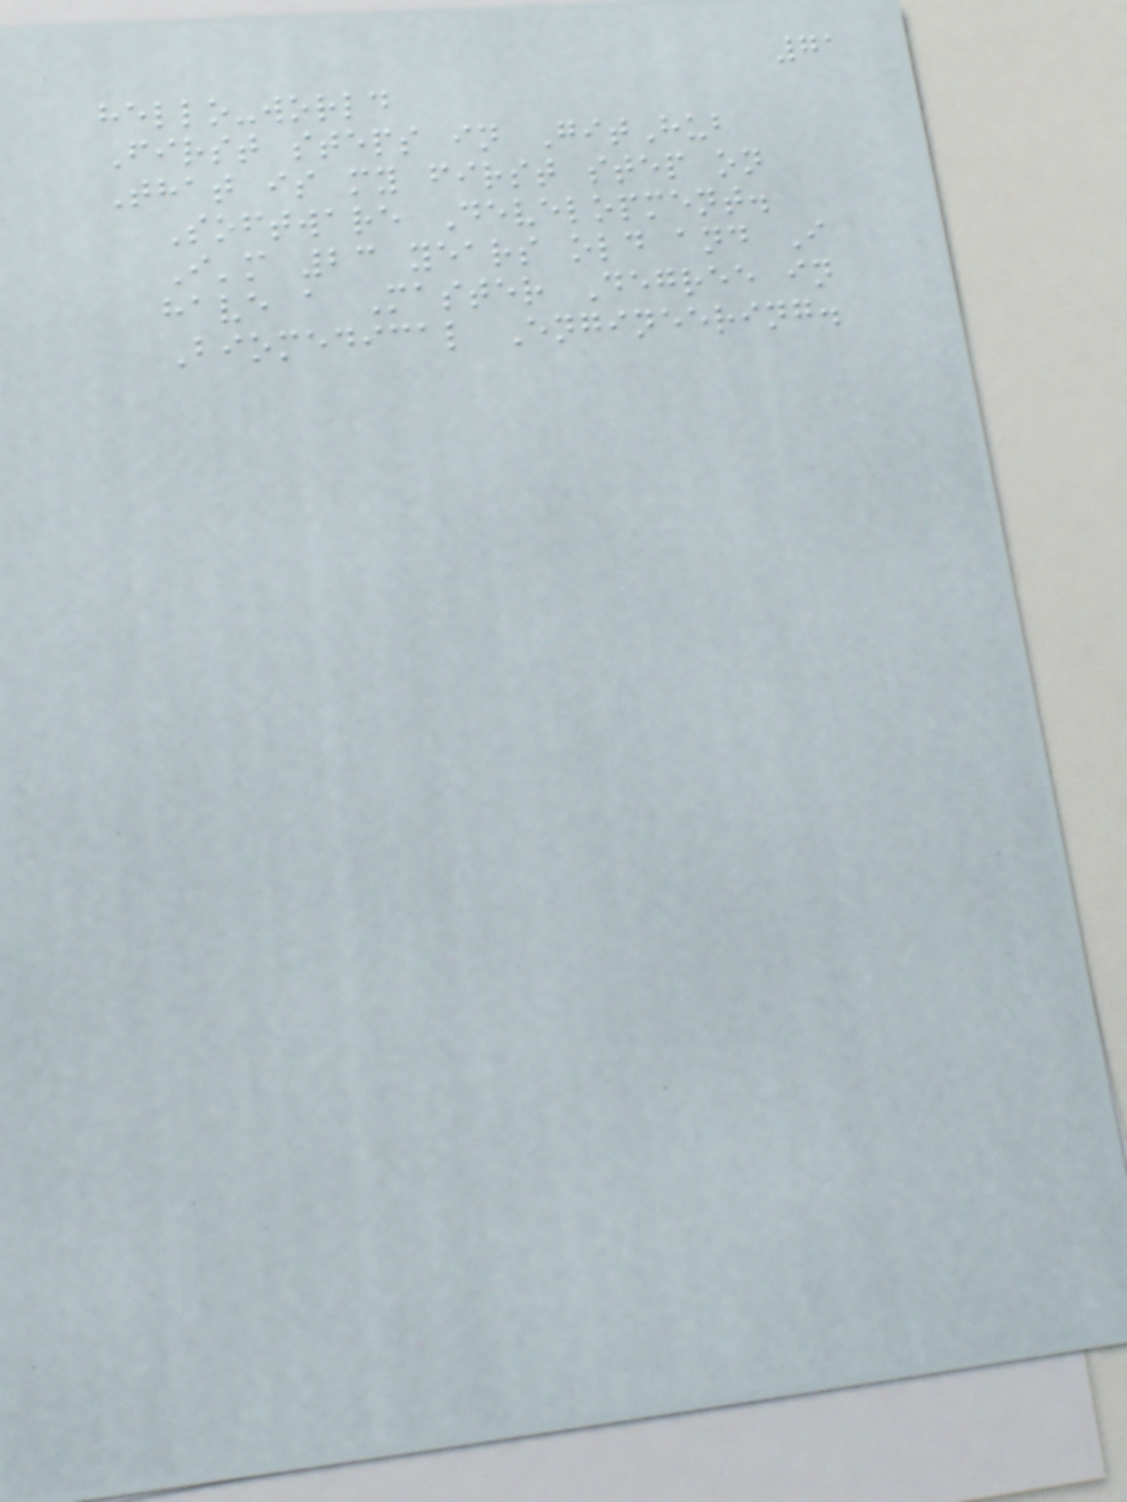71
hello-world
First steps in GitHub
That is my first step on
Software Development.
I'm 23 years old and I
have a Master Degree in
Biomedical Engineering.
